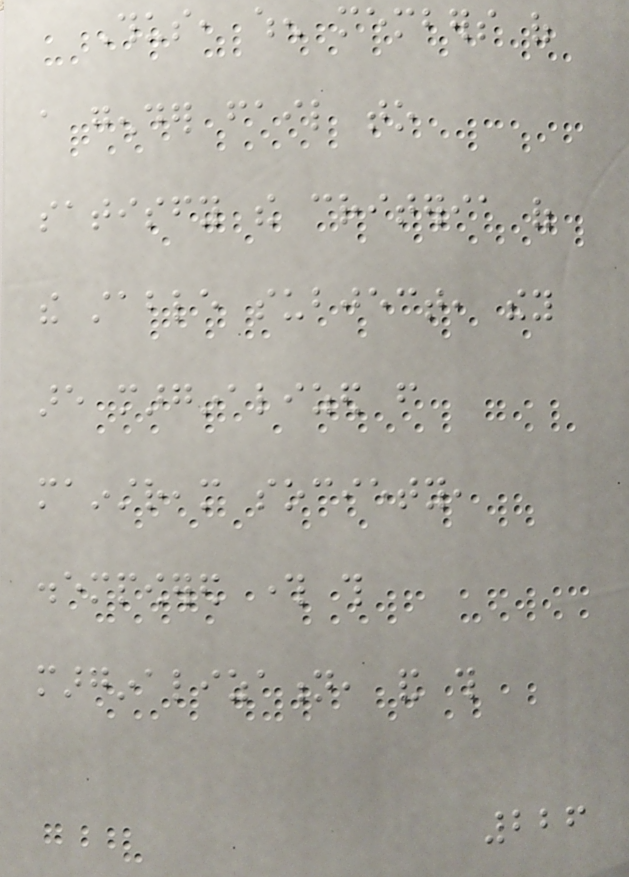Thus, when members of
a gender fail to
satisfy the criteria of
the stable subject, they
are marginalized from
mainstream society,
disempowered through this
marginalization, and this
226
